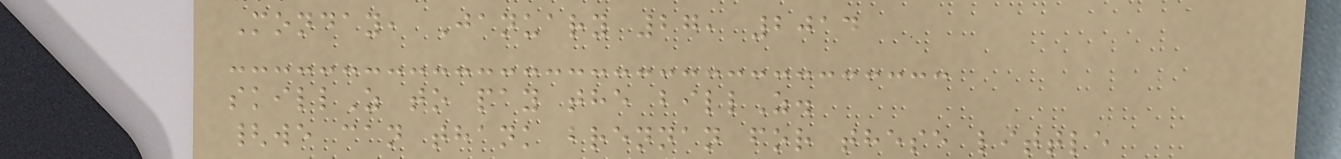Monday, January 27, 2014
skillZ to pay the billZ.
{we can thank brennan for these little
